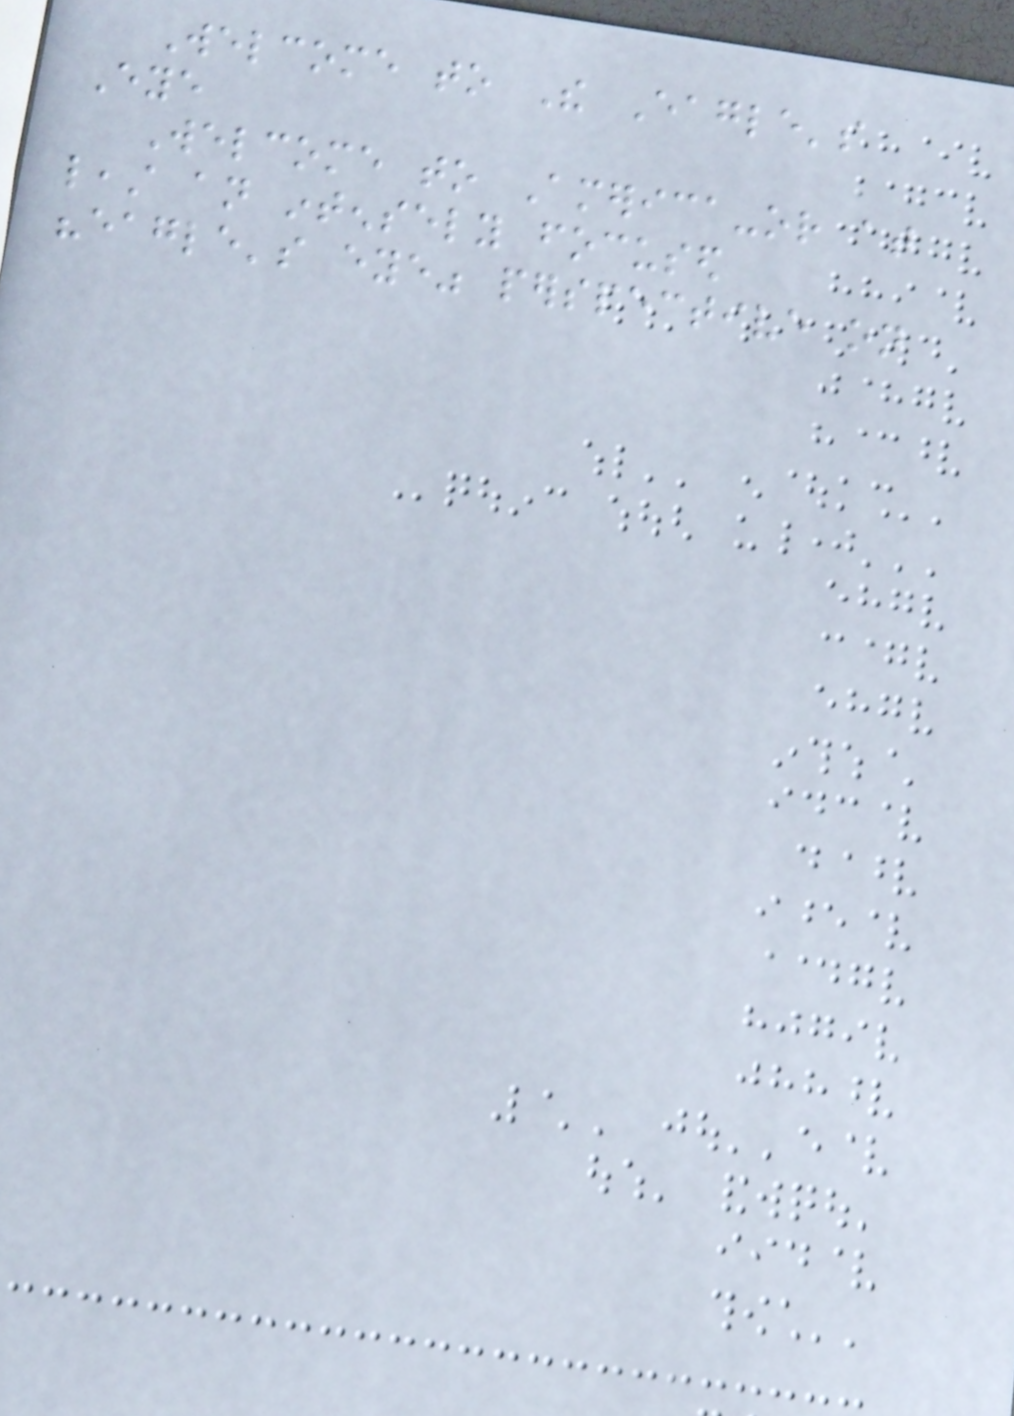Welcome to The Eagle's
Eye
Welcome to America-or at
least an intensely focused
"eagle's eye" perspective on
